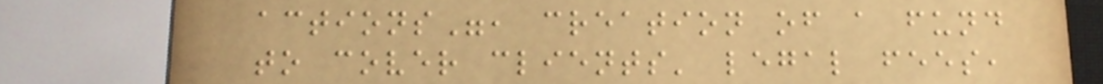actions", creation of a fund
to cover clients' legal fees,
